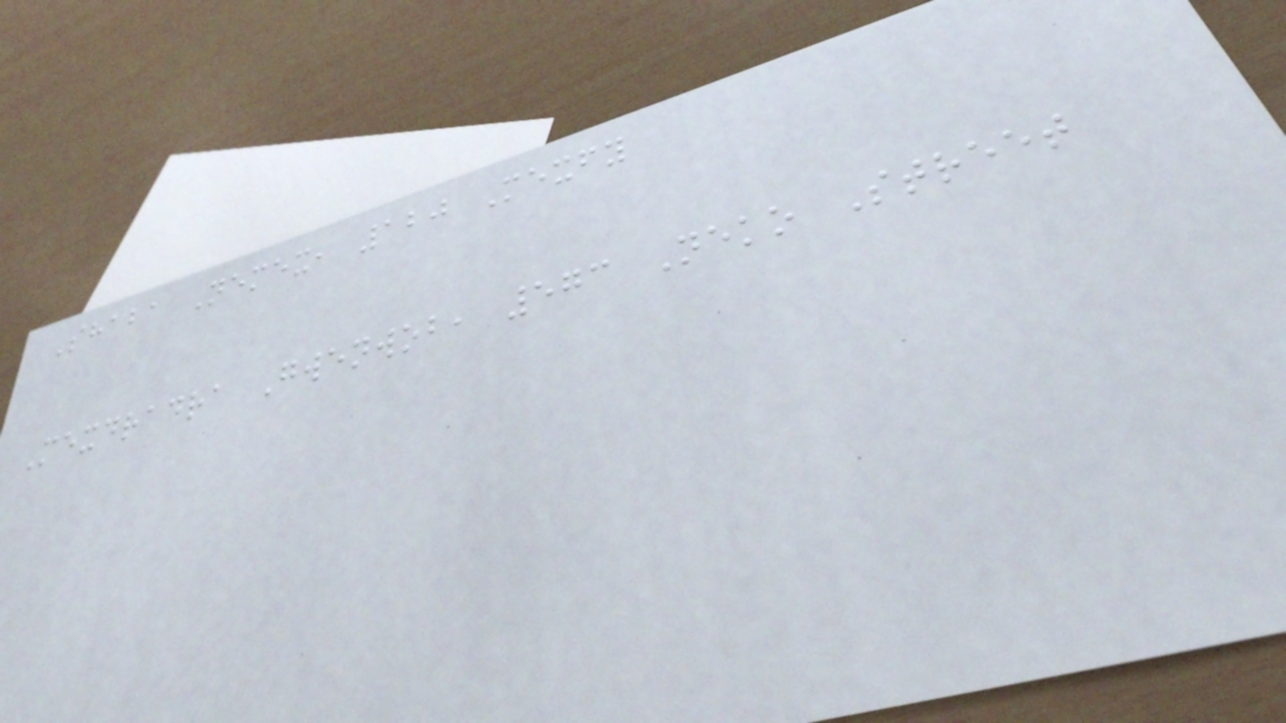Shaba Nemex, 120 Mexfy
Mexdradra Gwenwob, 573 Neko Street
